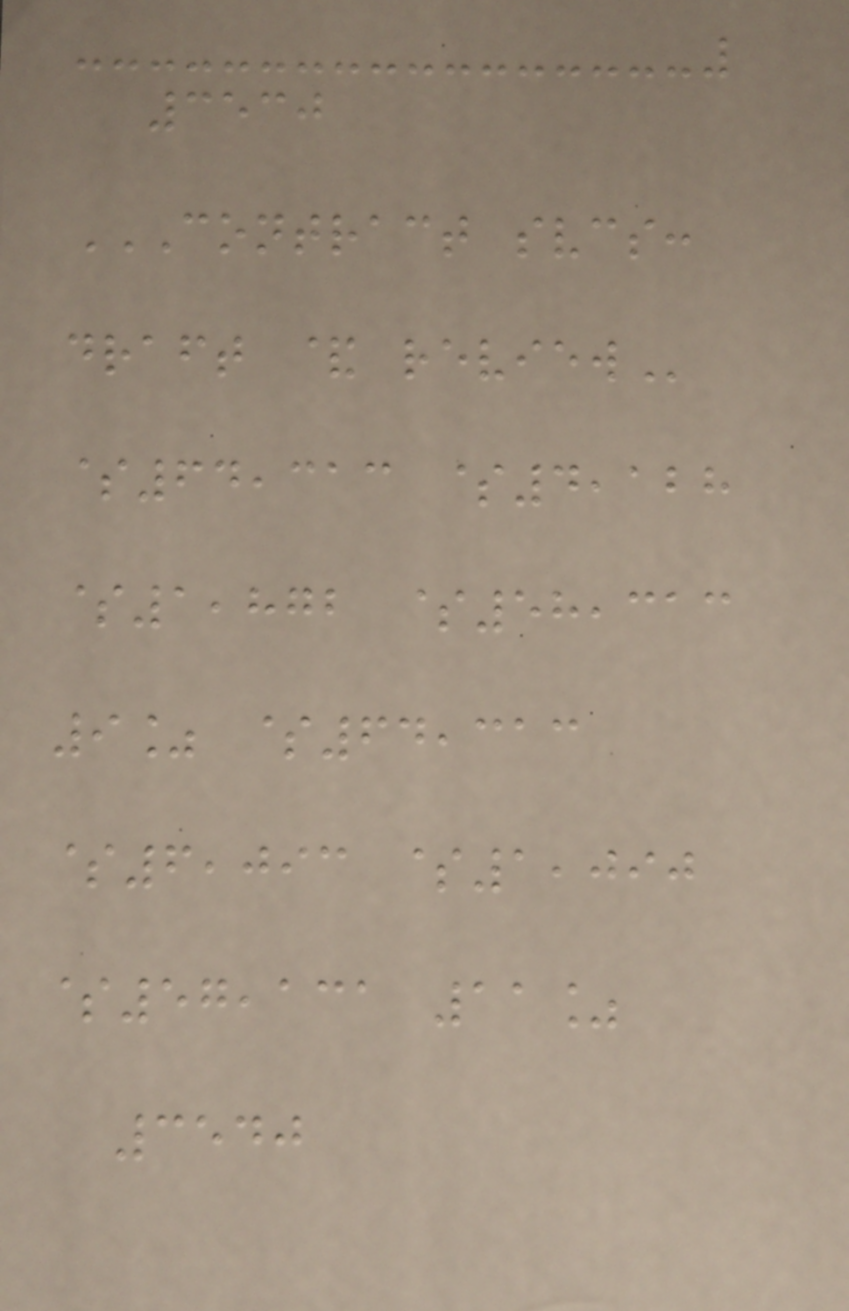3530
CONTRACT SVCS:
DRAFT & REVIEW
$64,313 $4,128
$1,872 $58,313
9% $64,313
$6,093 $1,090
$57,131 11%
3540
